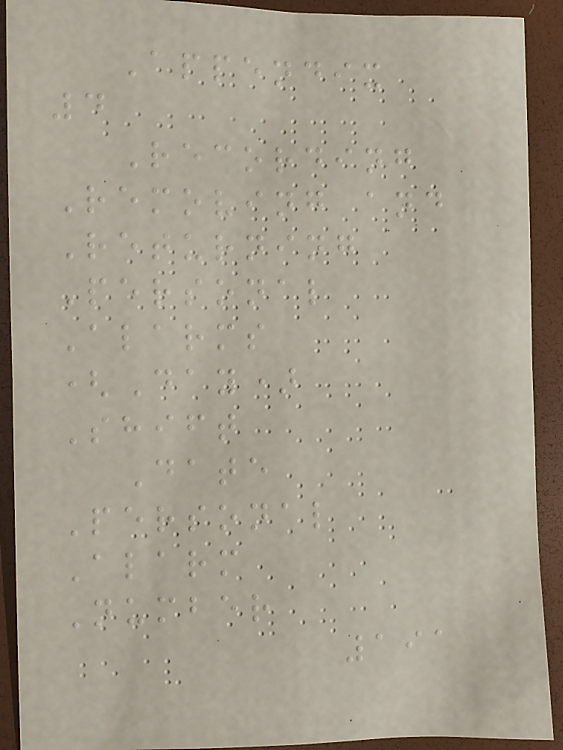Appendix
4
Recording
Removing and
Returning
Personal
Alarms
(Day)
Shift
Date
Personal
Alarm
Number
191
